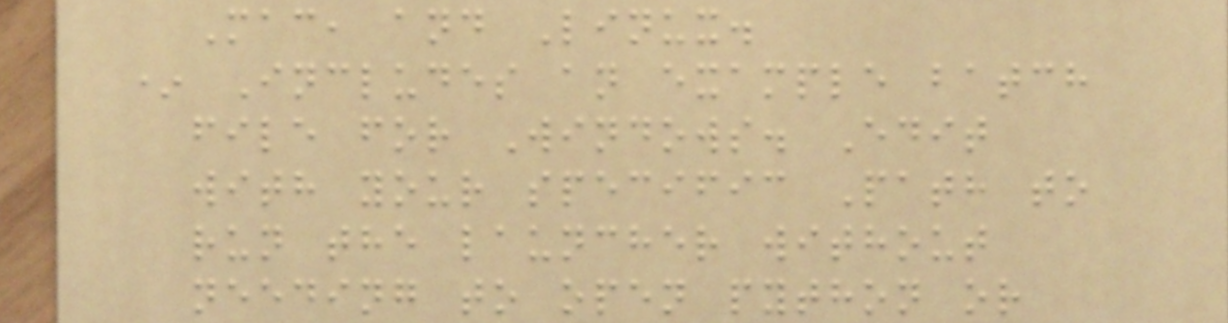Mac, and Linux.
* Includes an example batch
file for Windows. Edit
with your specific Path to
run the launcher without
needing to open python or
